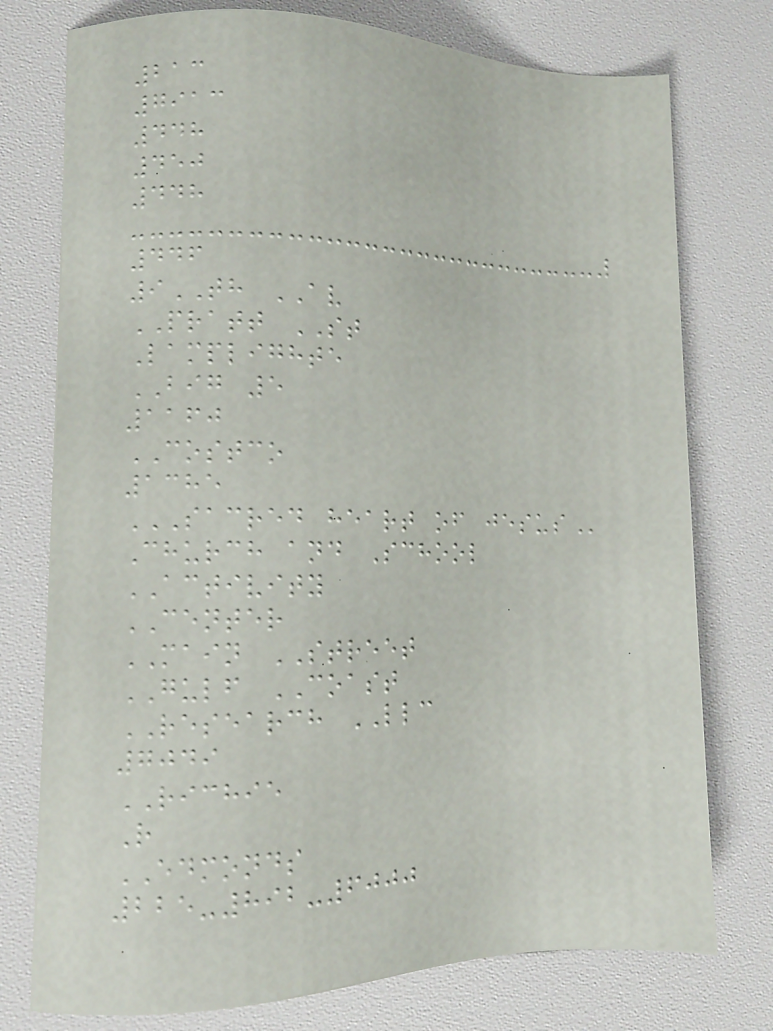213
7913
448
450
448
446
9TH AV
PRATT ST
Lamplighte
BIG 5
1160
COSTCO
1385
SACRED HEART OF JESUS
Church and School
ACTIVITY
CENTER
MAIN STREET
GULF COAST
RESEARCH LLC
7049
RICHIE
R
EDMONDS
225-892-6000
